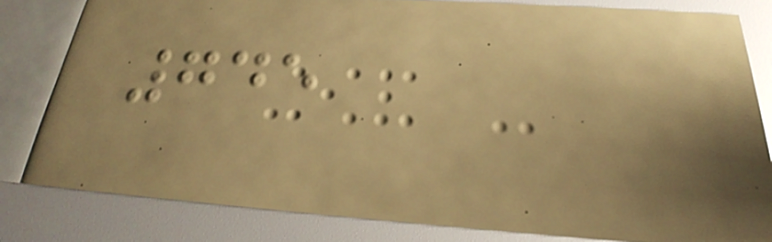745
